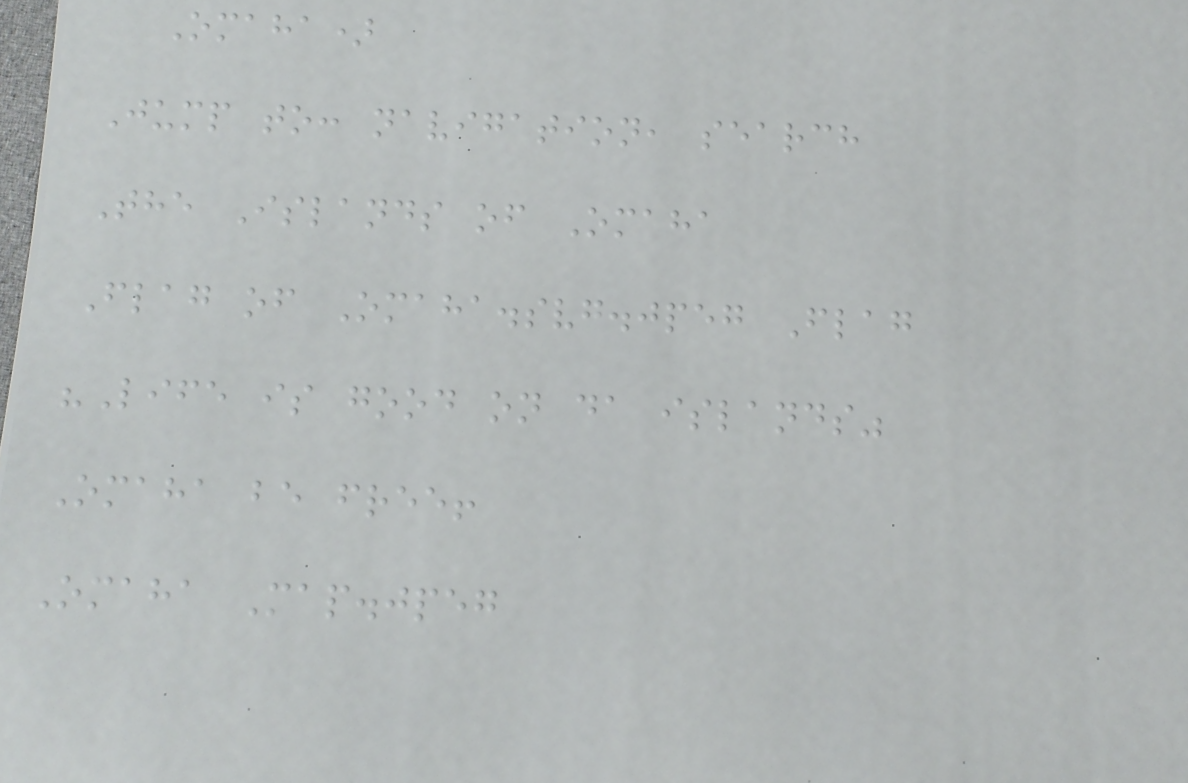Omaha)
Jump to: navigation, search
The Islands of Omaha
Flag of Omaha.svg.jpeg Flag
"Life is good on da islands"
Omaha be free!
Omaha Map.jpeg
